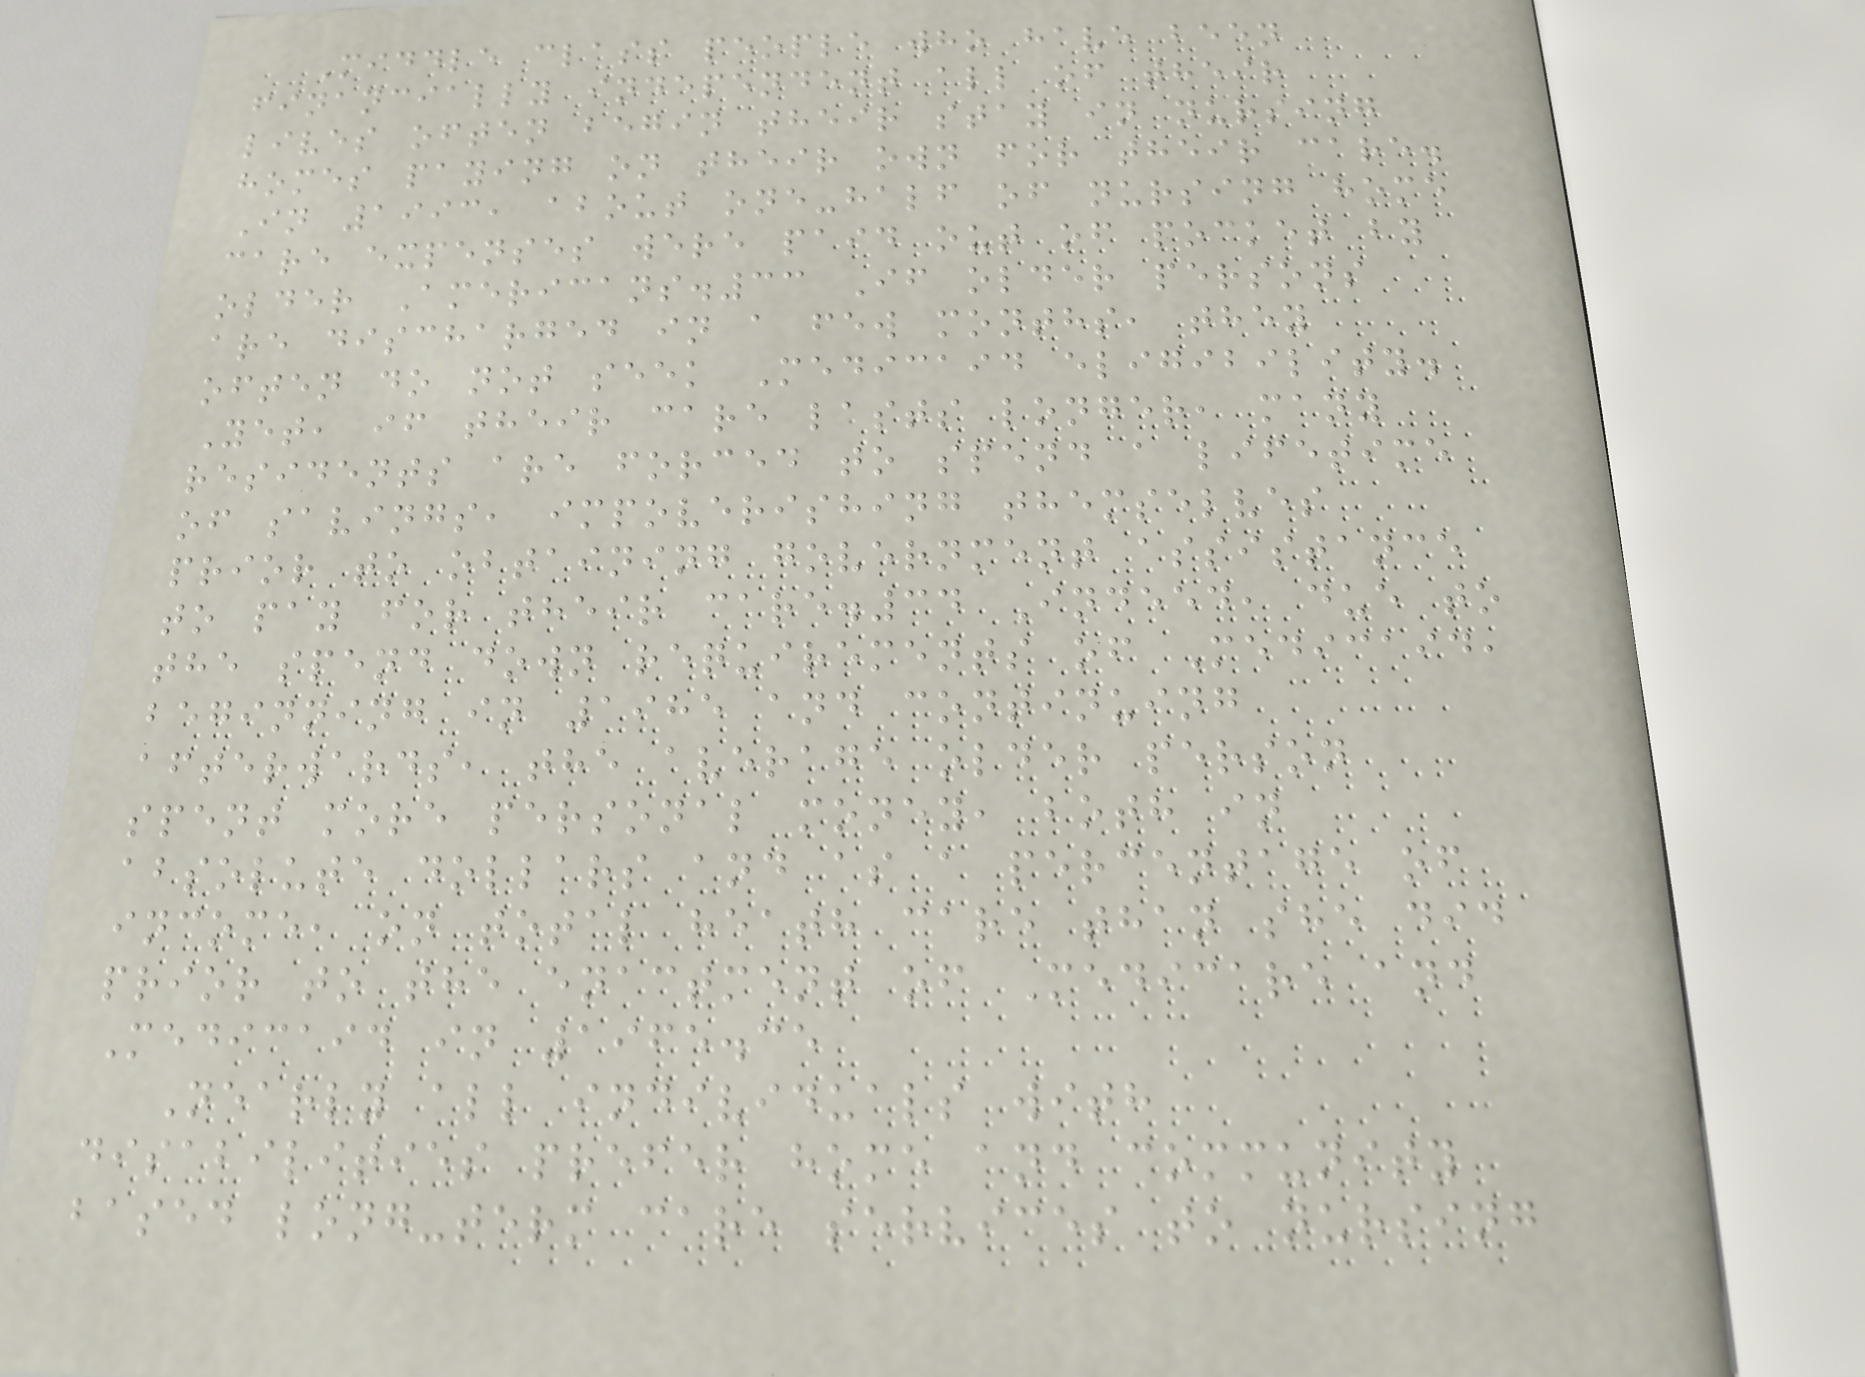Middle class people who have been
financially independent all of their
lives often begin their stay in nursing
homes paying on their own for their care.
In 1993, about one-half of nursing home
care expenses were paid out of pocket by
older Americans.33 If older persons
are discharged in a few months, they
often do not seek Medicaid eligibility.
Yet, if their care lasts longer, many
residents are forced to spend a lifetime
of savings, impoverishing themselves
prior to obtaining government assistance
to pay for their care.34 Indeed, due to
the spend down requirements of Medicaid,
beginning in 1985 and continuing
afterwards, the average older person
spent more personal money, both in
absolute dollars and as a percentage of
income, on total heath care than she did
prior to the enactment of Medicare and
Medicaid in 1965.35
Nearly all individuals with
disabilities prefer home and community
based long-term care services to nursing
